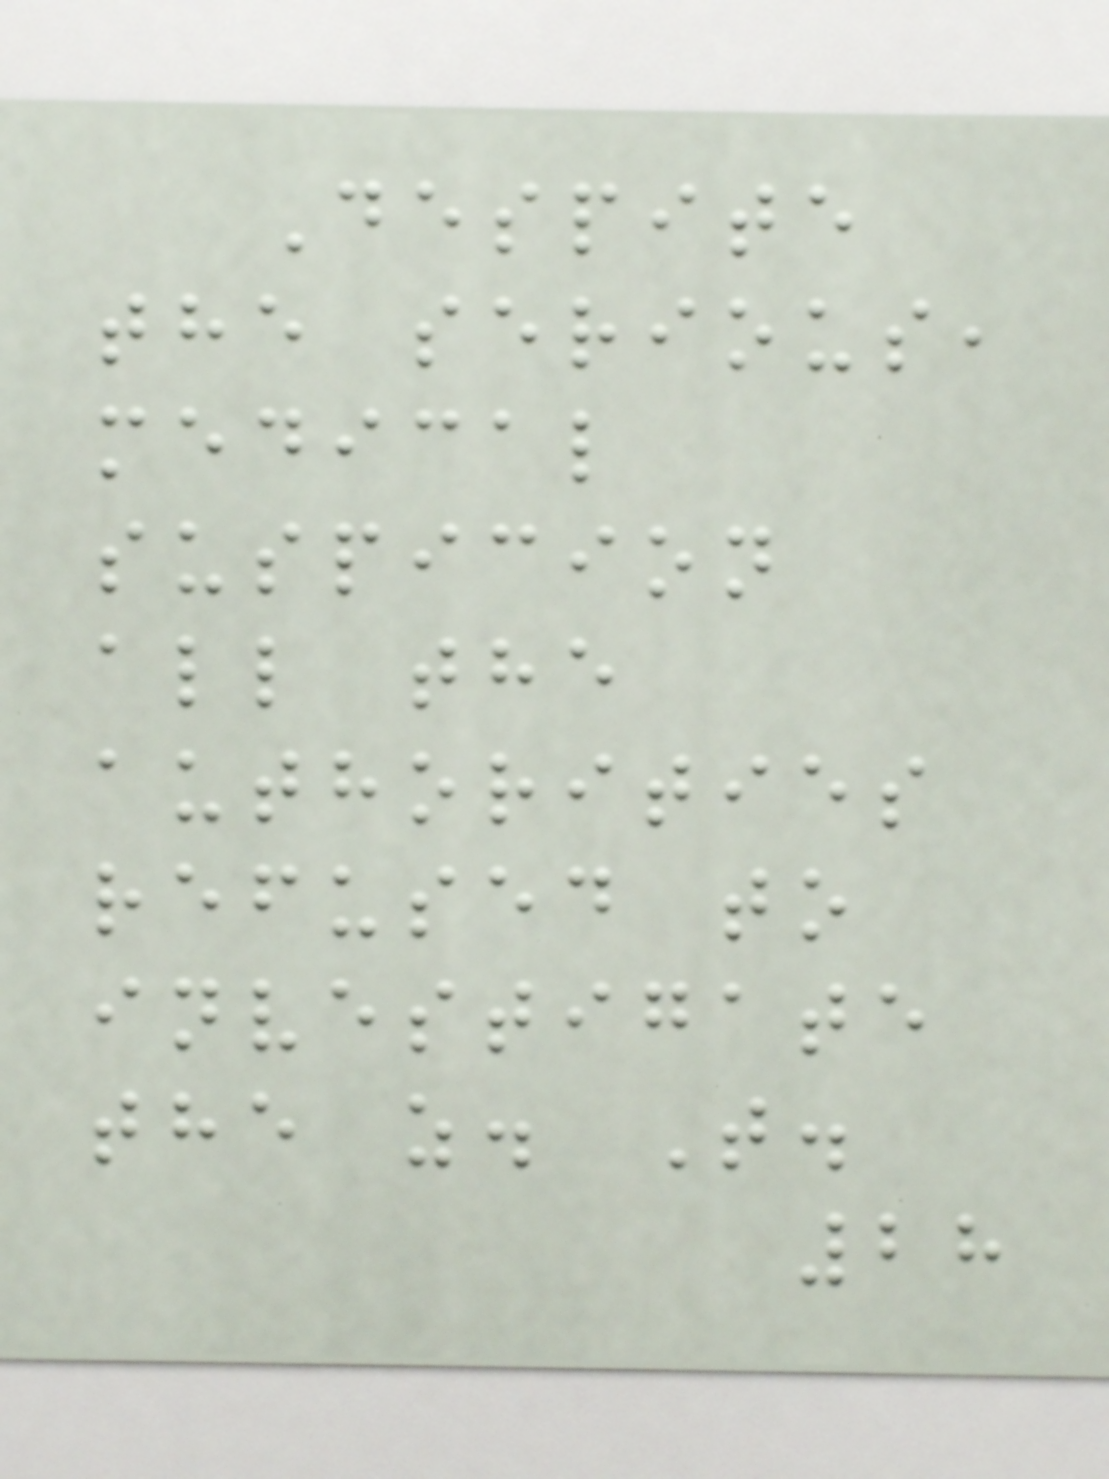Despite
the serious,
medical
suspicion
all the
authorities
refused to
investigate
the z. T.
28
